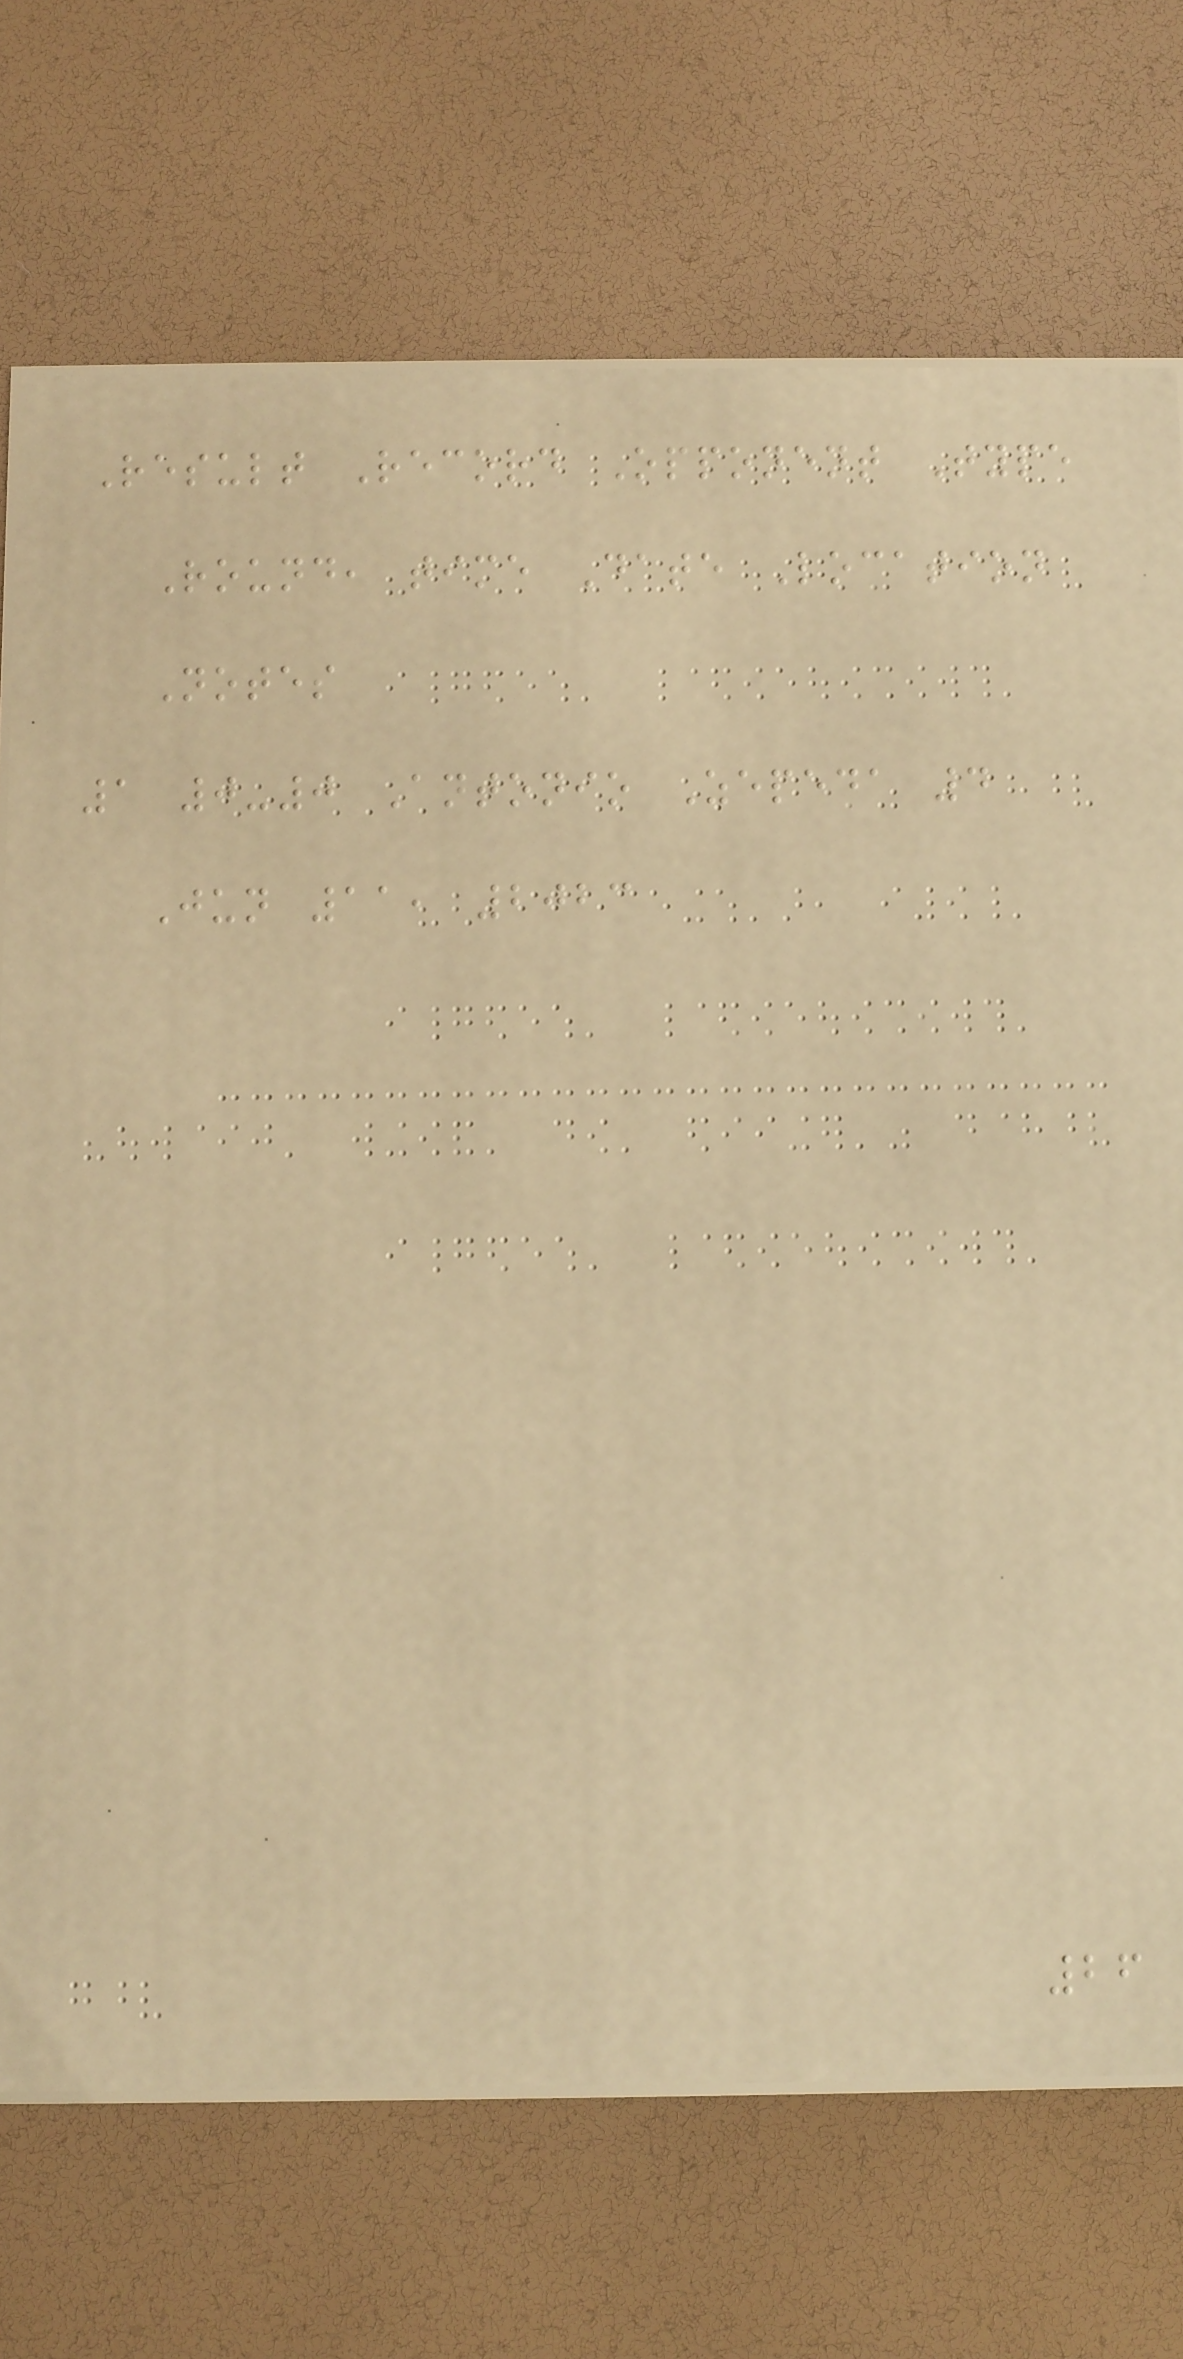Result Record Opponent Type
Round, time Date Location
Notes
1 0-0 Antonio Zepeda 4
Jun 11, 2023
26
